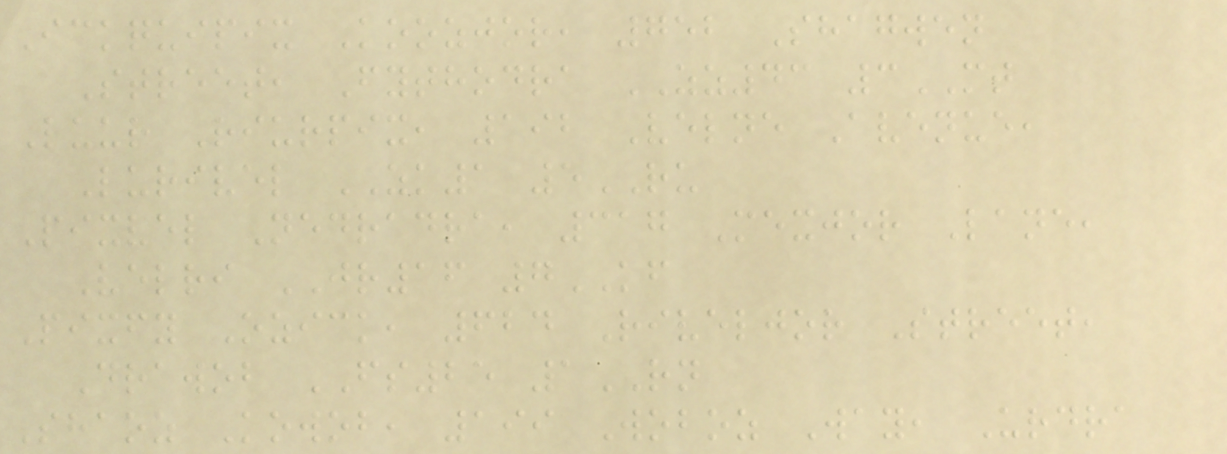Ickquipix Koozjor, 752 Shagwen
Street, Fythodra ZZ43 3MT
Luur Riurpix, 192 Velne Avenue,
Lurivel ZK1 5RU
Pixvel Nedradra, 317 Mexjor Lane,
Velri JR16 7KF
Pixfy Ozick, 624 Riveljor Street,
Drawob FS25 1RN
Shaoz Kowob, 199 Woboz Way, Urdra
